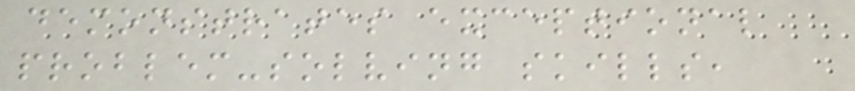demonstrates exceptional
problem-solving skills,
